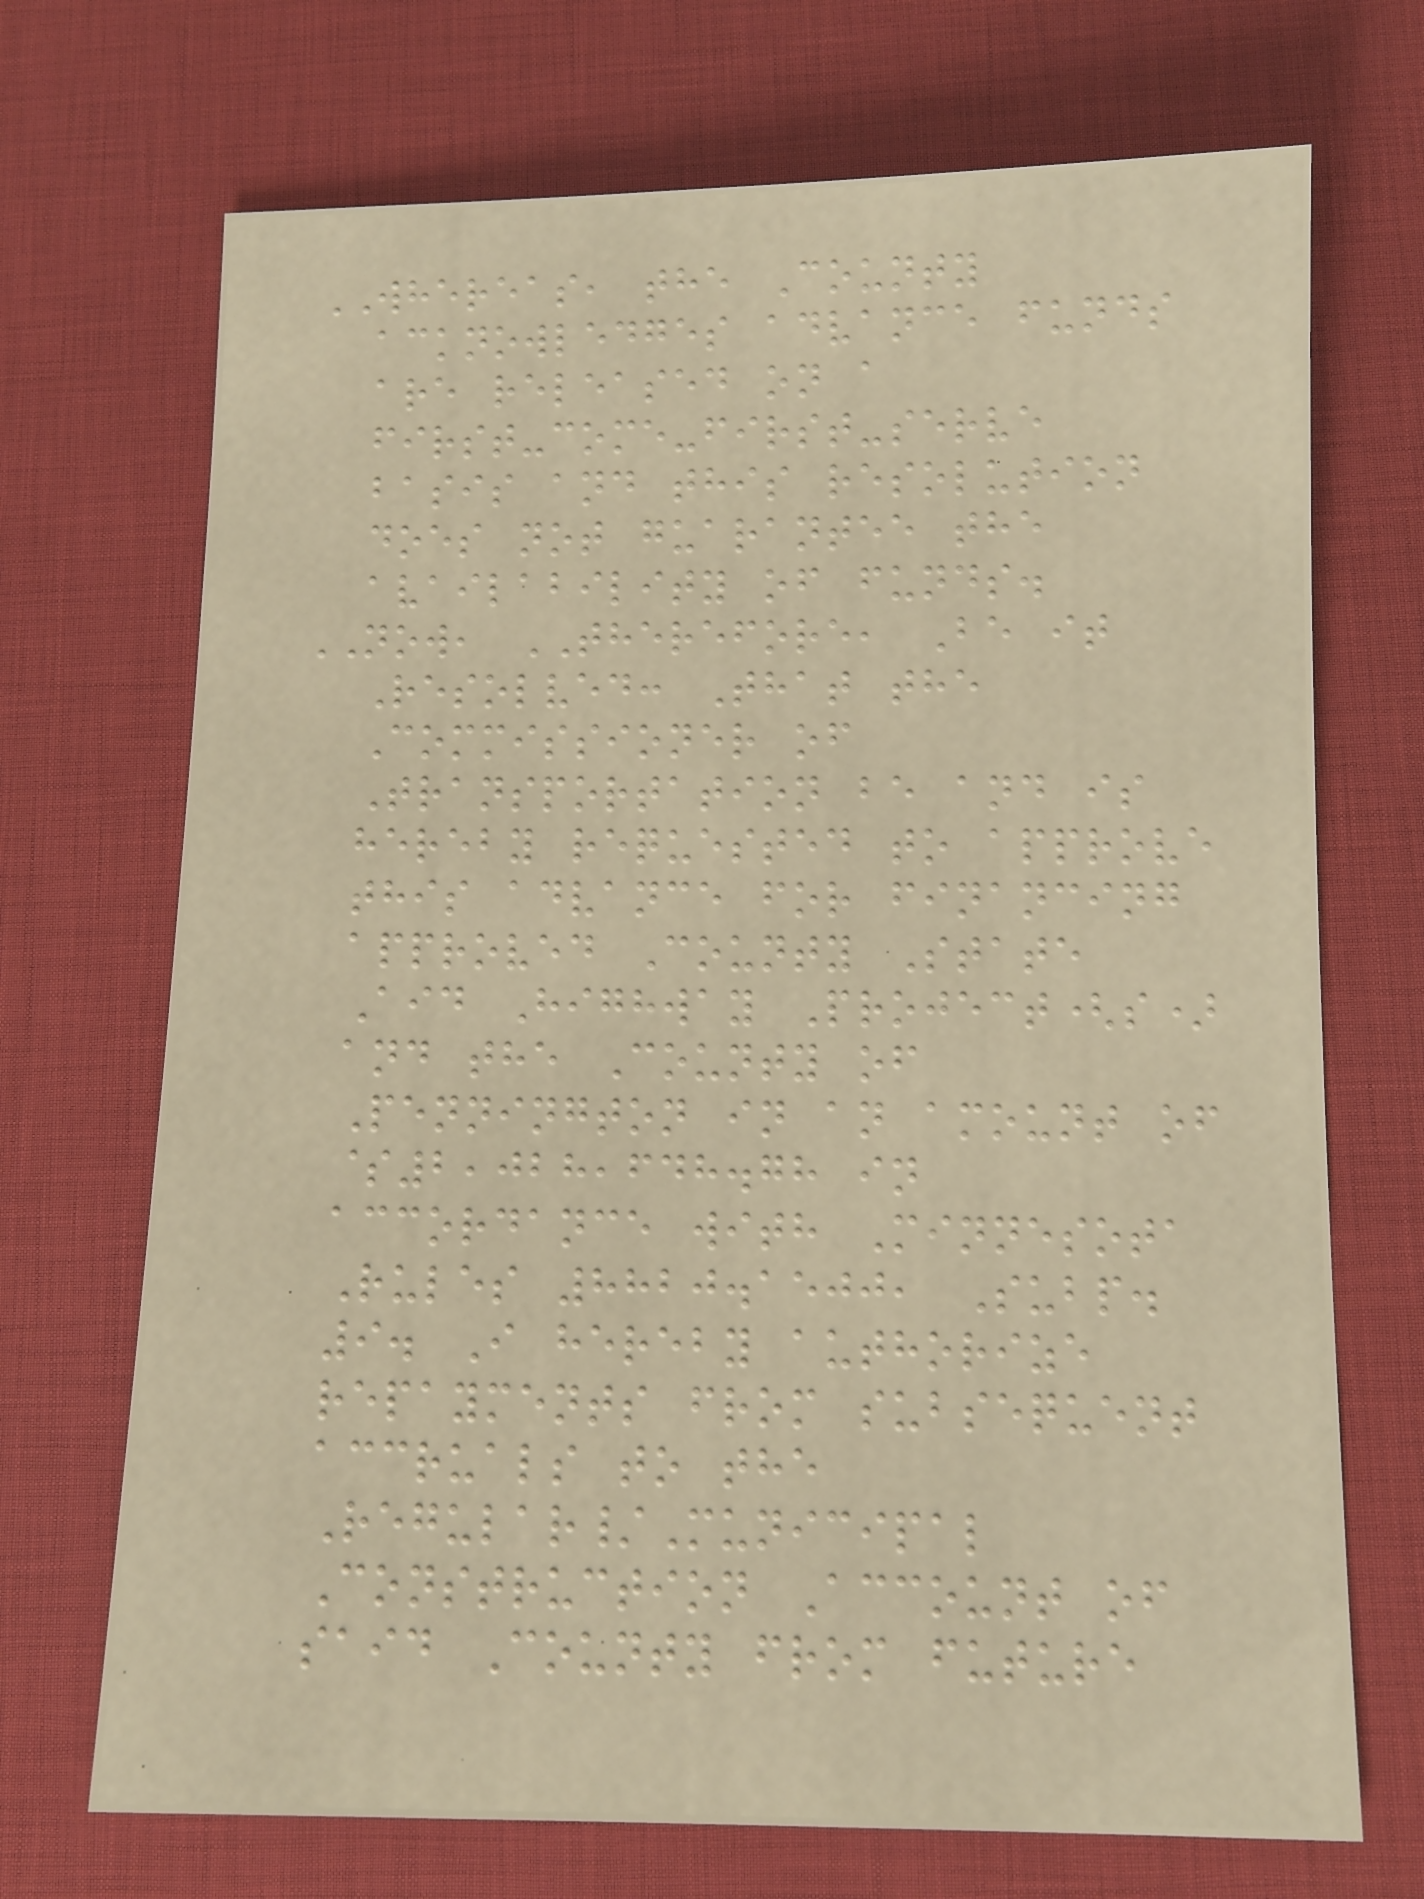WHEREAS, the County
acknowledges advance funds
are released on a
first-come-first-serve
basis and this resolution
does not guarantee the
availability of funds.
NOW, THEREFORE, Be it
Resolved: That the
Commissioner of
Transportation be and is
hereby requested to approve
this advance for financing
approved County State
Aid Highway Project(s)
and the County of
Pennington in an amount of
$2,028,648.78 in
accordance with Minnesota
Rules 8820.1500, Subp.
9. I hereby authorize
repayments from subsequent
accruals to the
Regular/Municipal
Construction Account of
said County from future
